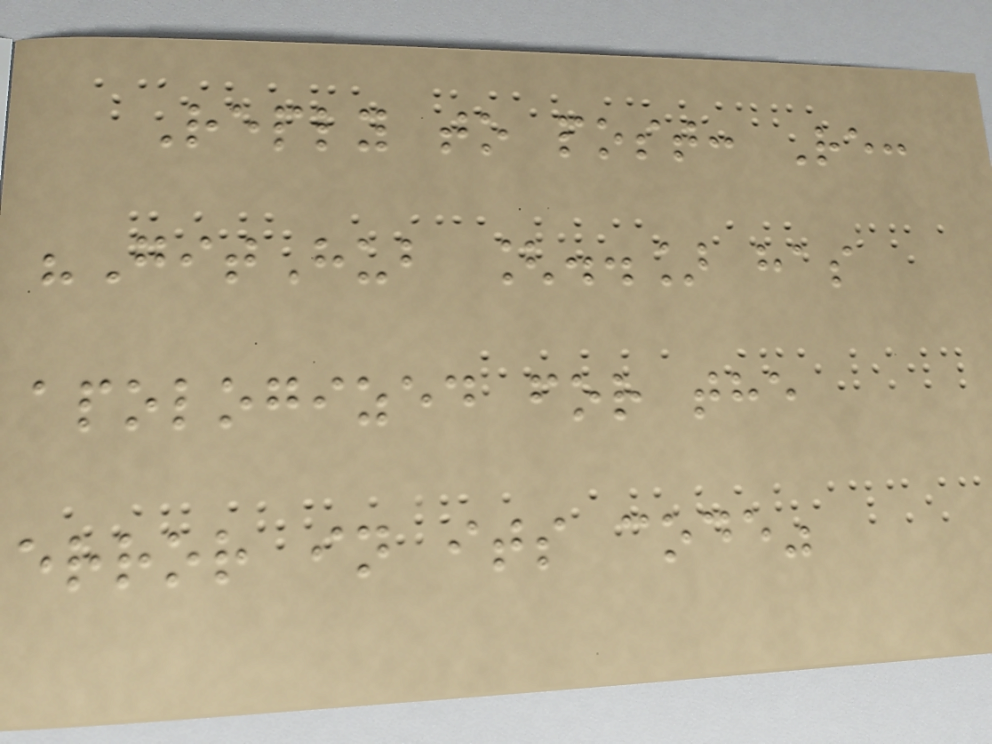Reply to post: Re:
"GitHub [..] has
apologized for the
error in its code"
